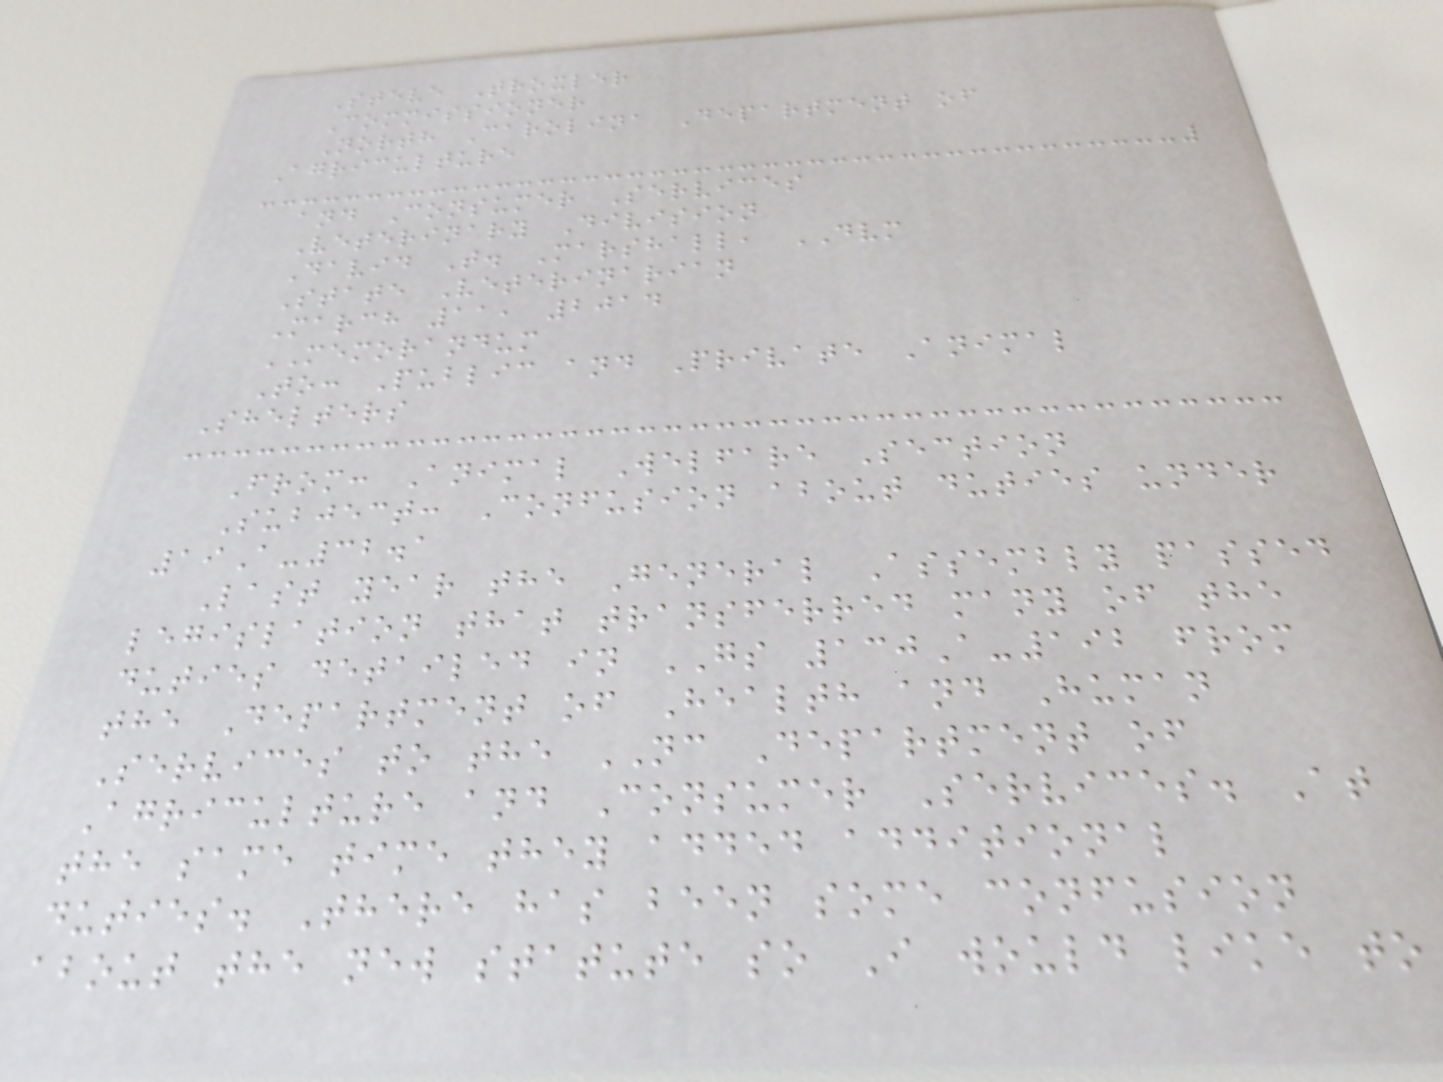Steve Troxler
Commissioner
North Carolina Department of
Agriculture
and Consumer Services
Veterinary Division
David T. Marshall, DVM
State Veterinarian
March 11, 2014
MEMORANDUM
To: Public and Private Animal
Shelters
From: Animal Welfare Section
Subject: Confusion about duties under
19A-32.1
Last year the General Assembly passed
legislation that transferred many of the
duties detailed in GS 130A-192 from
the Department of Health and Human
Services to the NC Department of
Agriculture and Consumer Services. At
the same time they added additional
duties. There has been some confusion
about the new statute so I would like to
